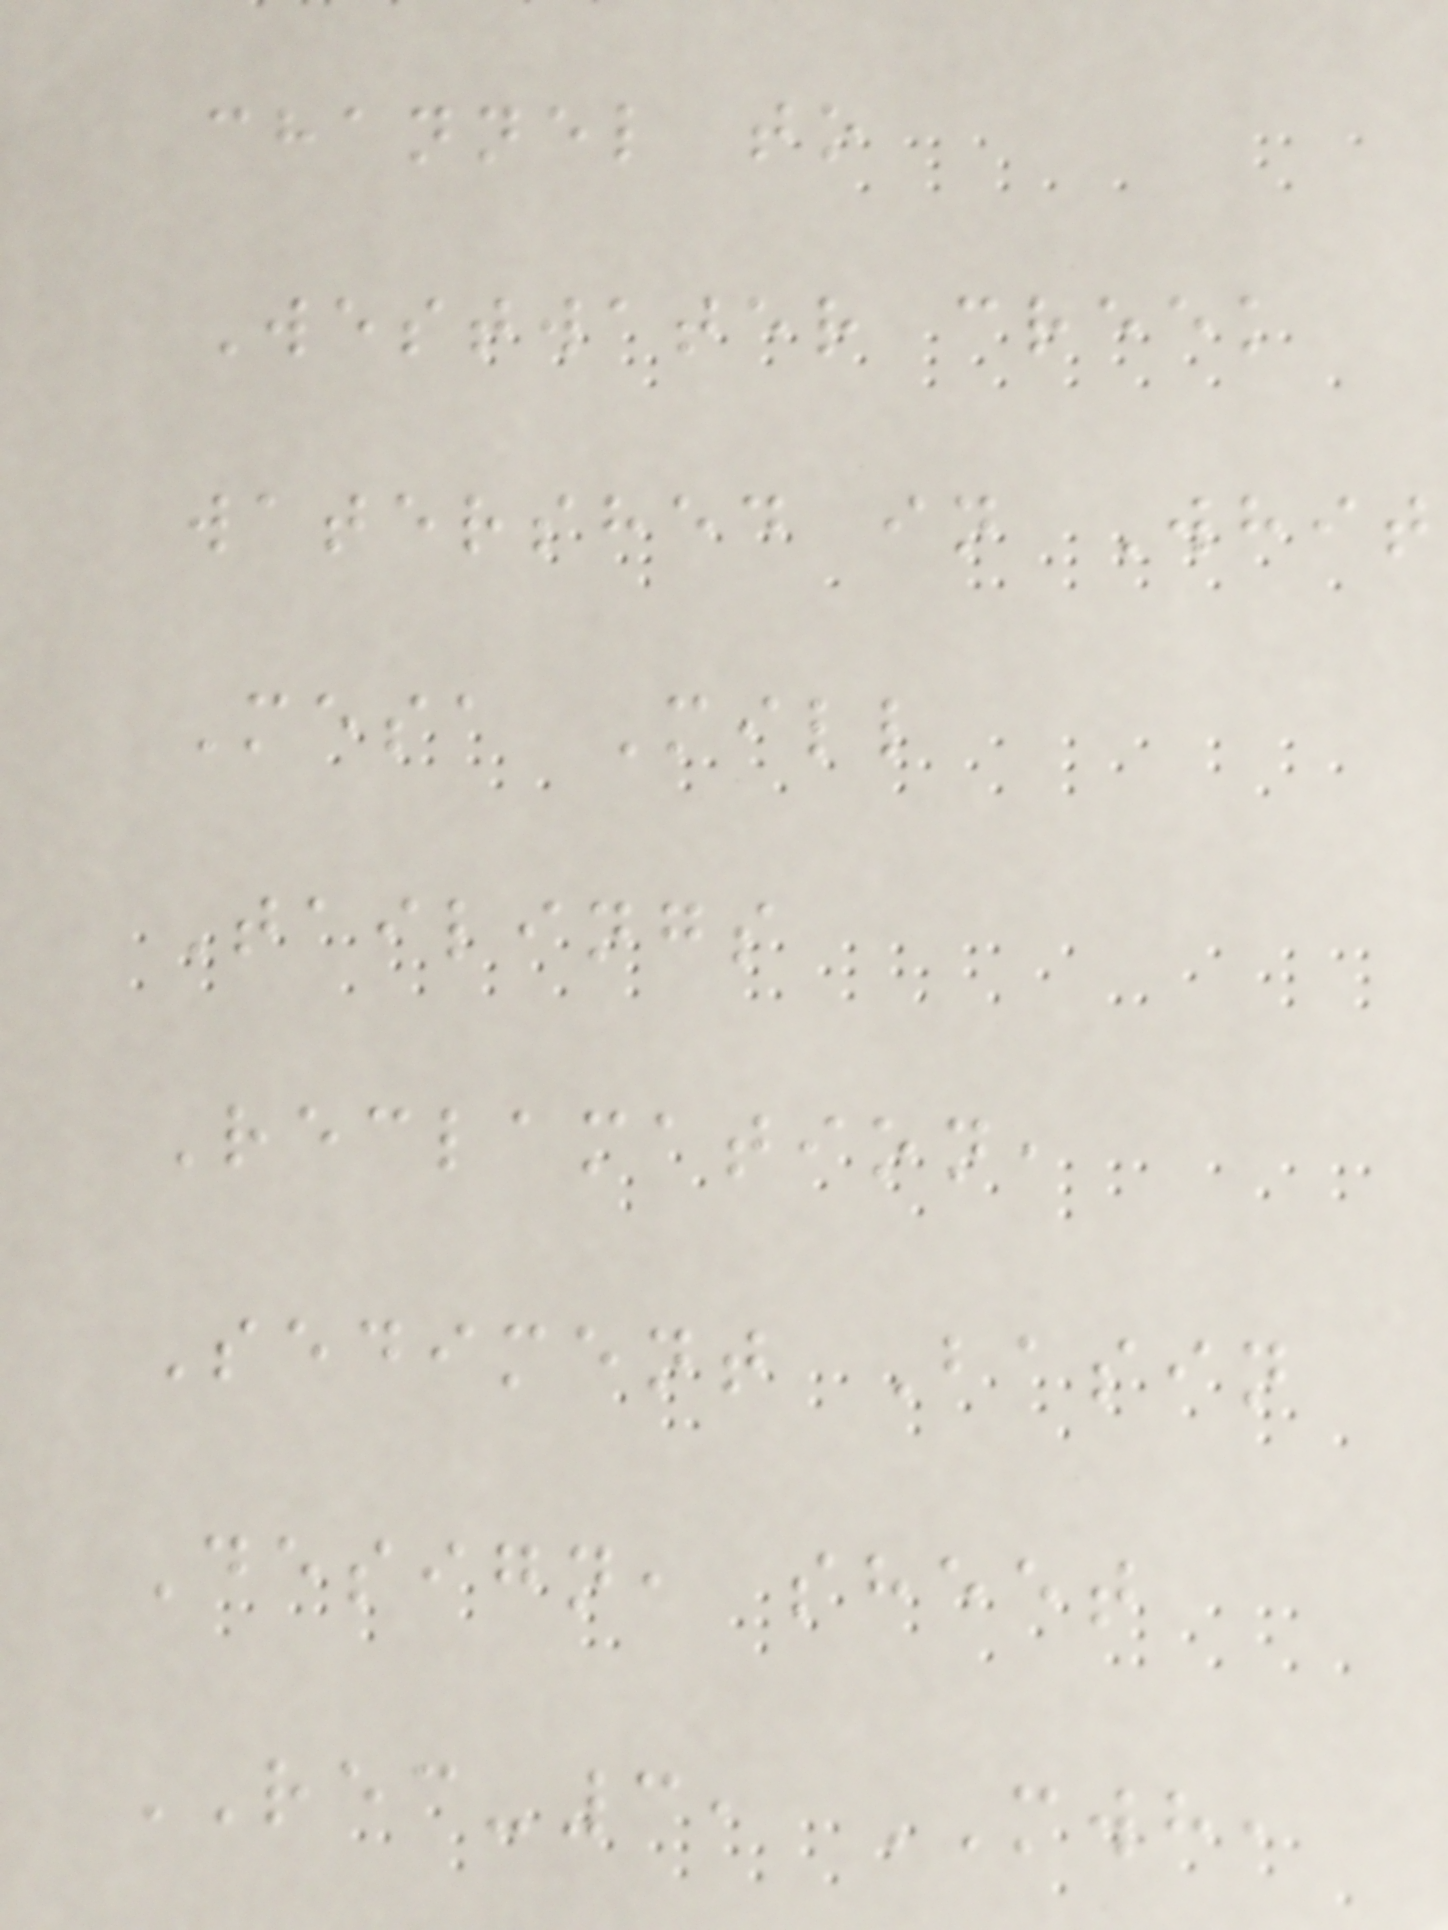channel to
Westwater creek
watershed in Whit
Mesa Mill
Tailings
Reclamation,
Sediment Basin
Design, sheet
REC-3, MWH,
